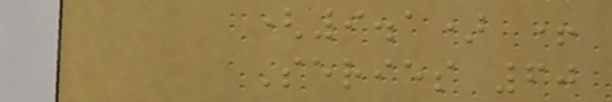(9.1) +
Series 60
